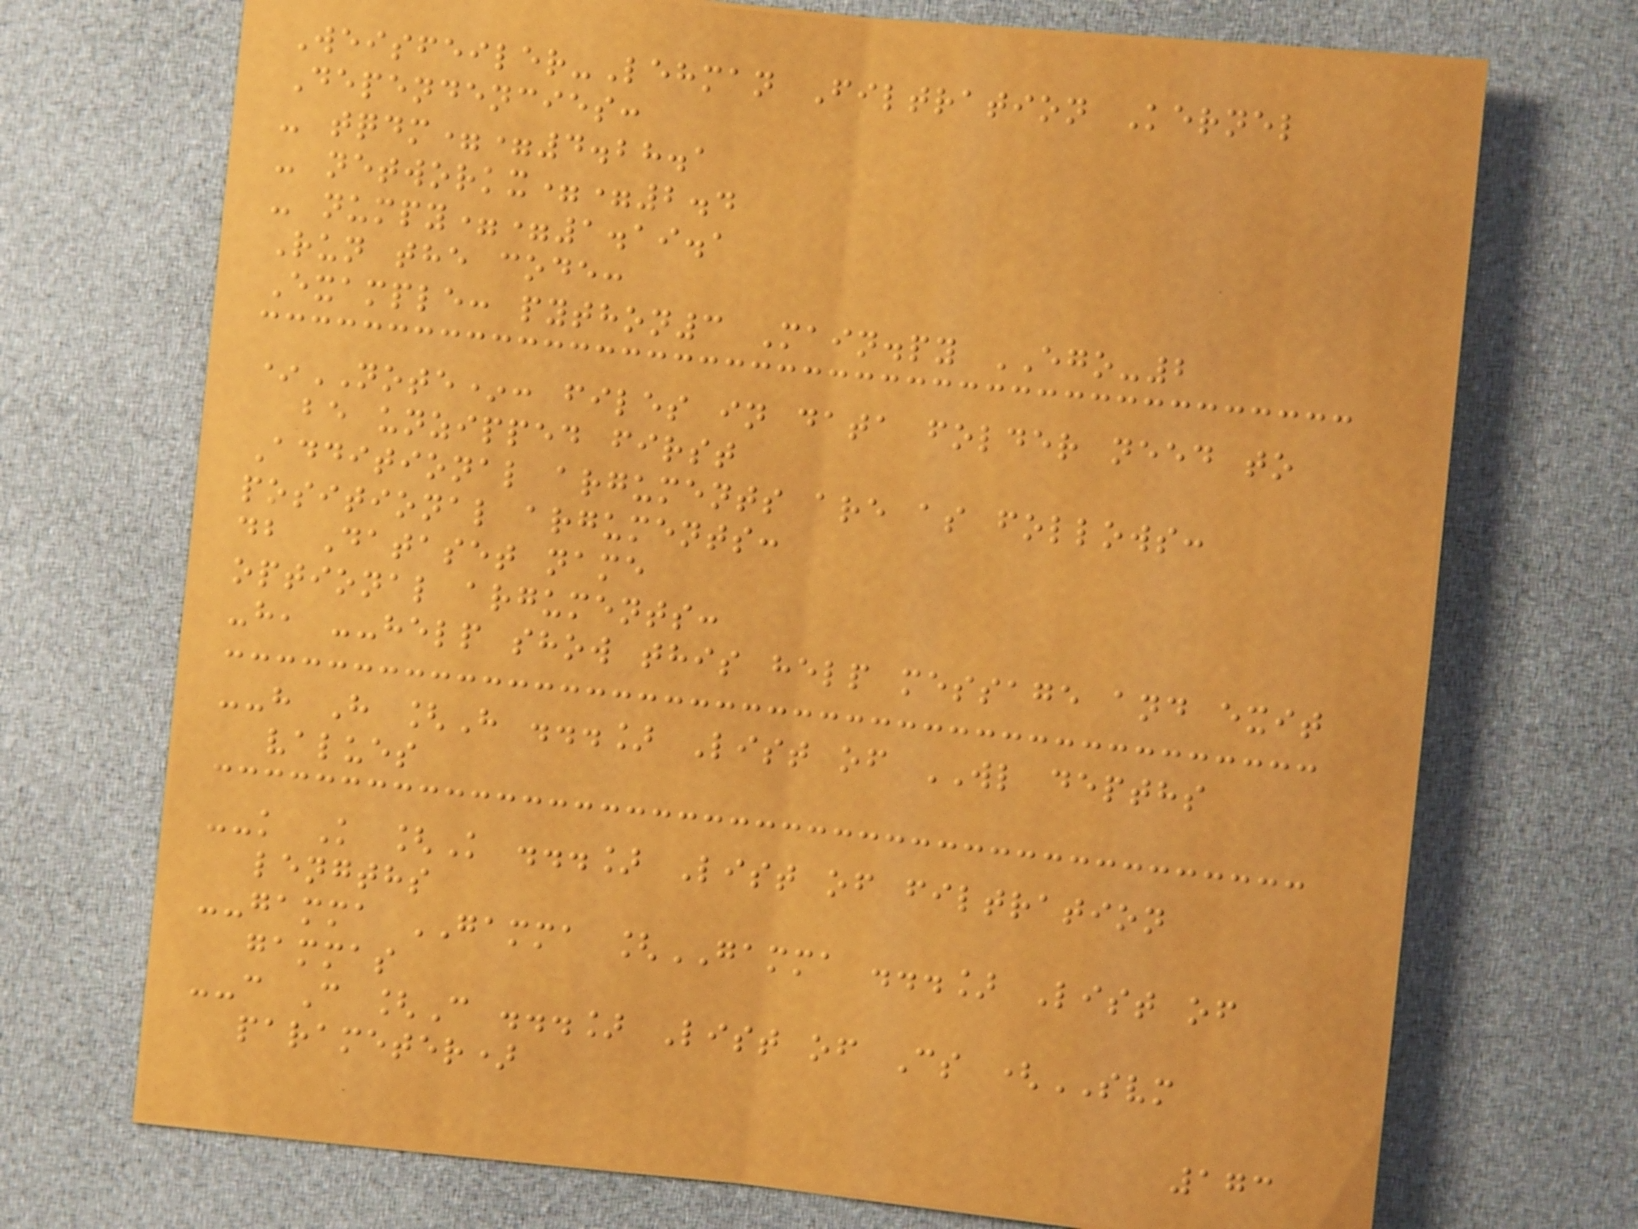Weisfeiler-Lehman Filtration Kernel
Dependencies:
- tqdm==4.28.1
- networkx==2.4
- numpy==1.19.1
Run the code:
Example: python3 Main.py EGO-2
*NOTE*: files in data folder need to
be unzipped first
Additional arguments are as follows:
positional arguments:
db Dataset name
optional arguments:
-h, --help show this help message and exit
--h H [H ...] List of WL depths
values
--k K [K ...] List of filtration
lengths
--gamma GAMMA [GAMMA ...] List of
gammas
--c C [C ...] List of Cs (SVM
parameter)
173
